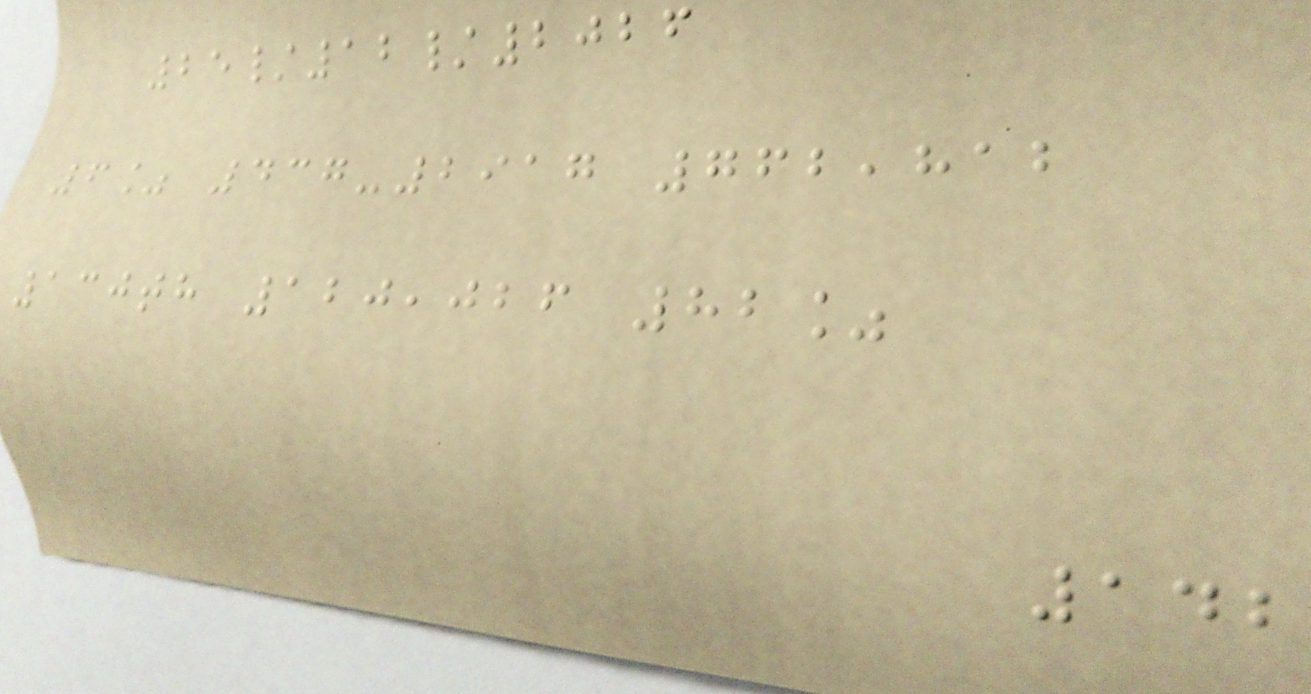25/12/2026
6% 437-2917 762,812
130th 120,026 82%
142
